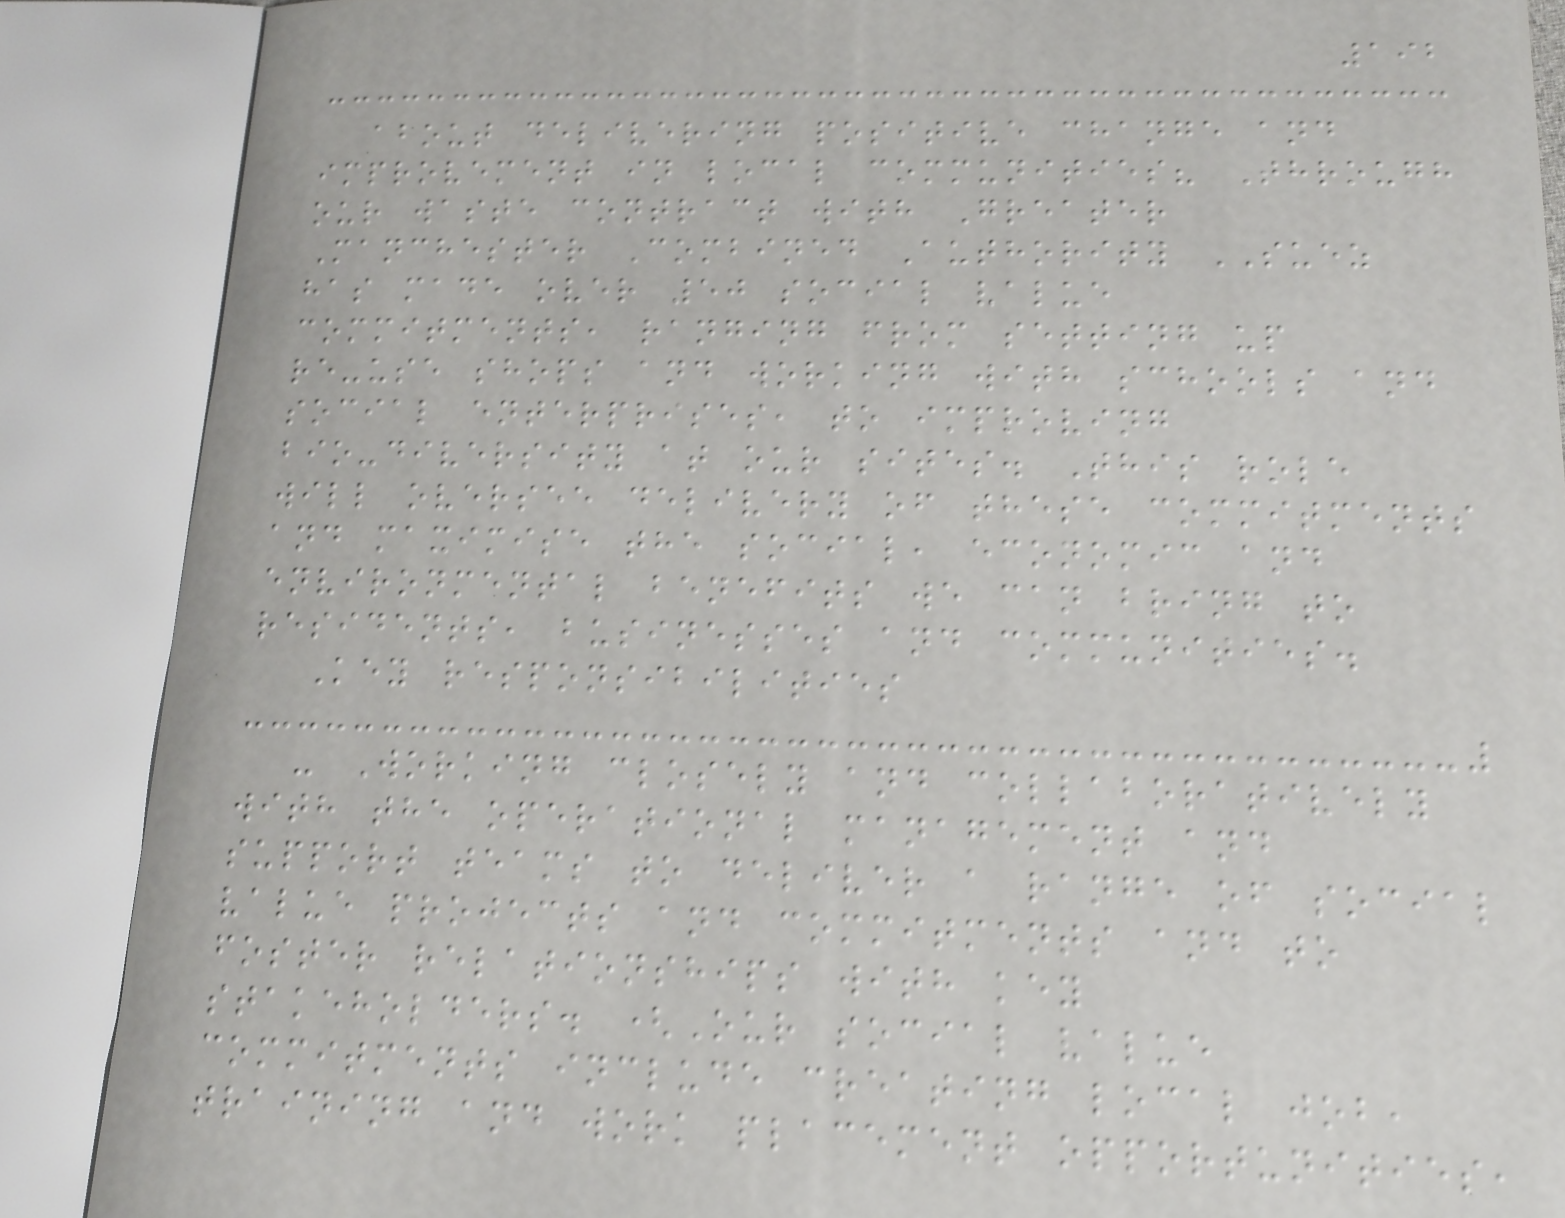192
about delivering positive change and
improvement in local communities? Through
our waste contract with Greater
Manchester Combined Authority SUEZ
has made over 50 social value
commitments, ranging from setting up
re-use shops and working with schools and
social enterprises, to improving
bio-diversity at our sites. This role
will oversee delivery of these commitments
and maximise the social, economic and
environmental benefits we can bring to
residents, businesses and communities.
Key responsibilities
- Working closely and collaboratively
with the operational management and
support teams to deliver a range of social
value projects and commitments and to
foster relationships with key
stakeholders. (Our social value
commitments include creating local job,
training and work placement opportunities,
